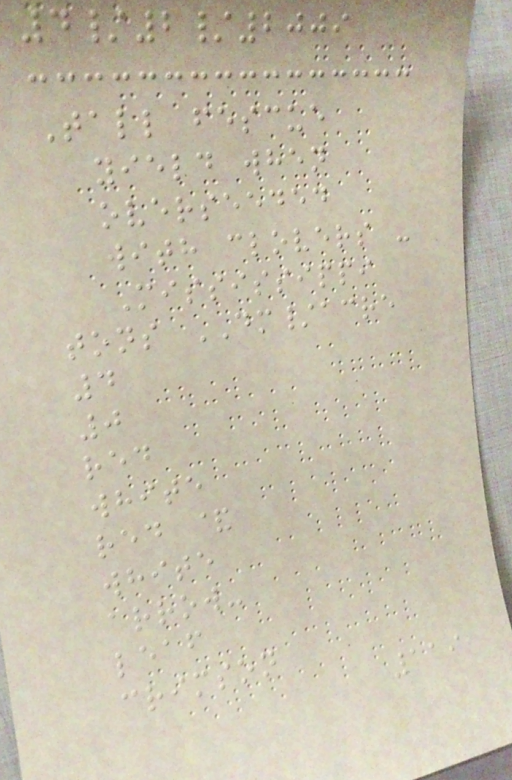4/2/2009
Tall fescue
yield when
overseeded
with clovers -
Mississippi
tons DM/acre
4
0
red
white
red &
white
arrow-
leaf
crimson
119
